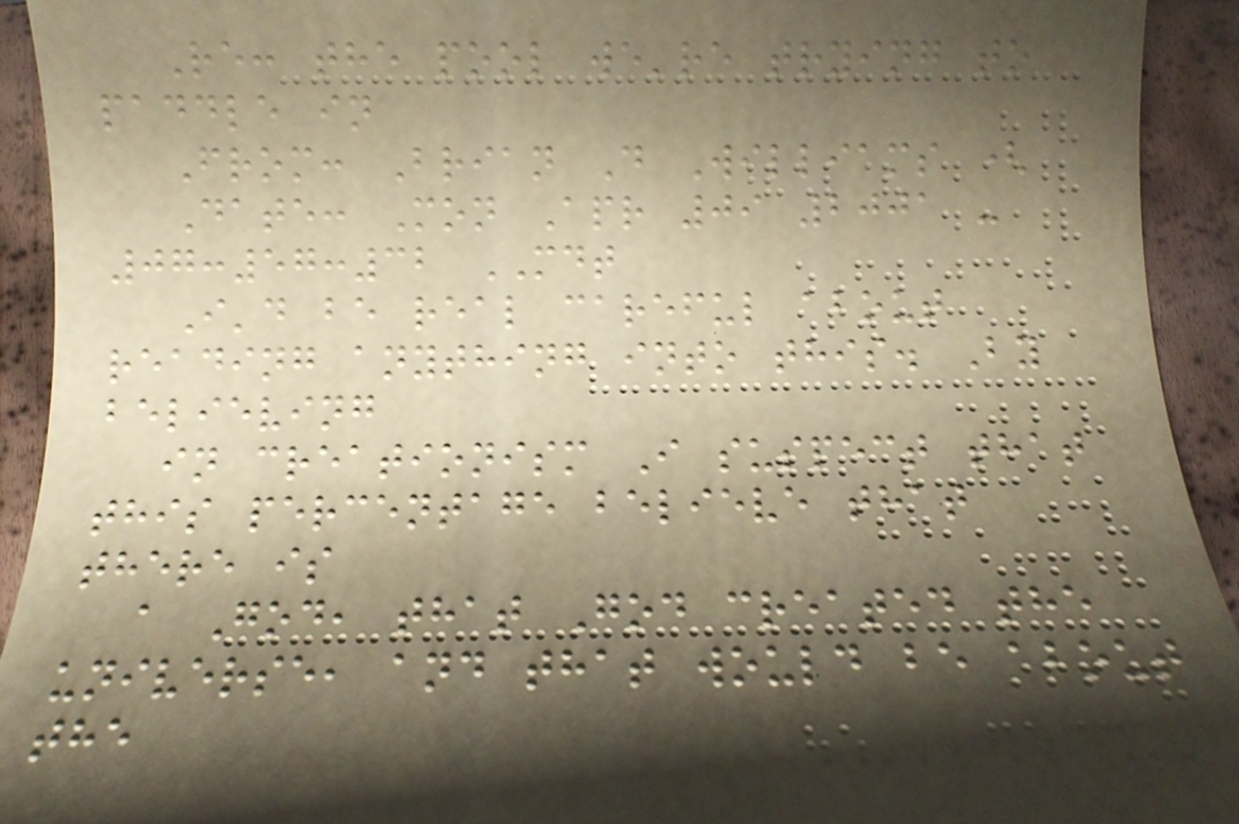Re: the pool we're trying to
paddle in
From: Brian D Williams (
Date: Mon Apr 09 2001 -
07:57:32 MDT
I'd be real careful about
reading anything into this. By
believing
in creationism I suspect that
this percentage believe that
there is
a God, that God created the
universe, and that would be about
the
